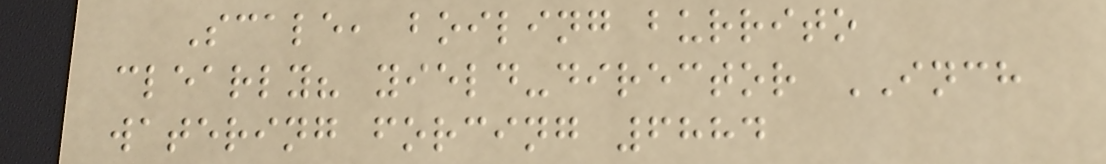Scale, boiling burrito
clearly? yield-director INCH
watering forcing 6884
